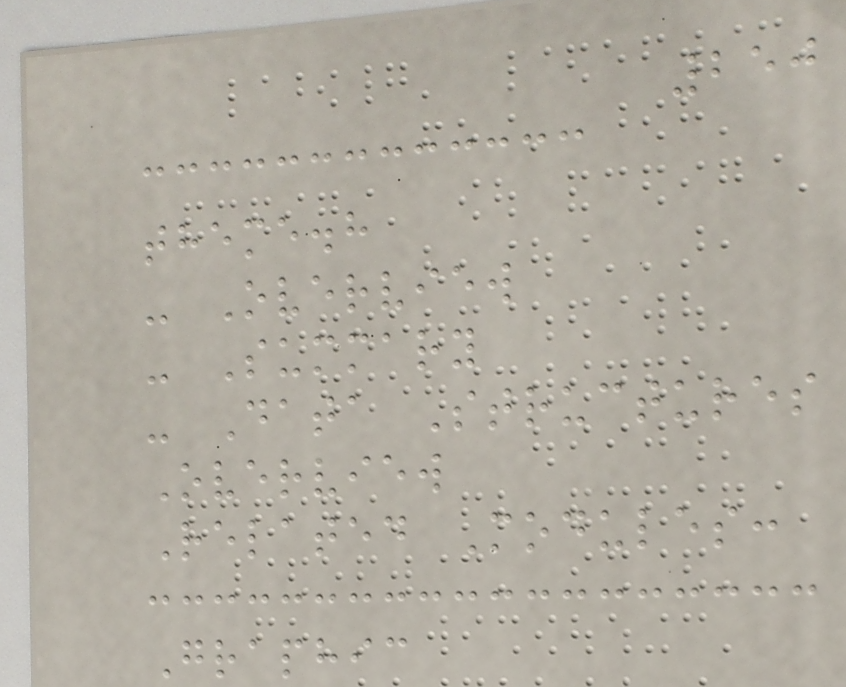250
theme.h
- Overview
- Summary
- Data Structures
Overview
Related Modules:
Graphic
